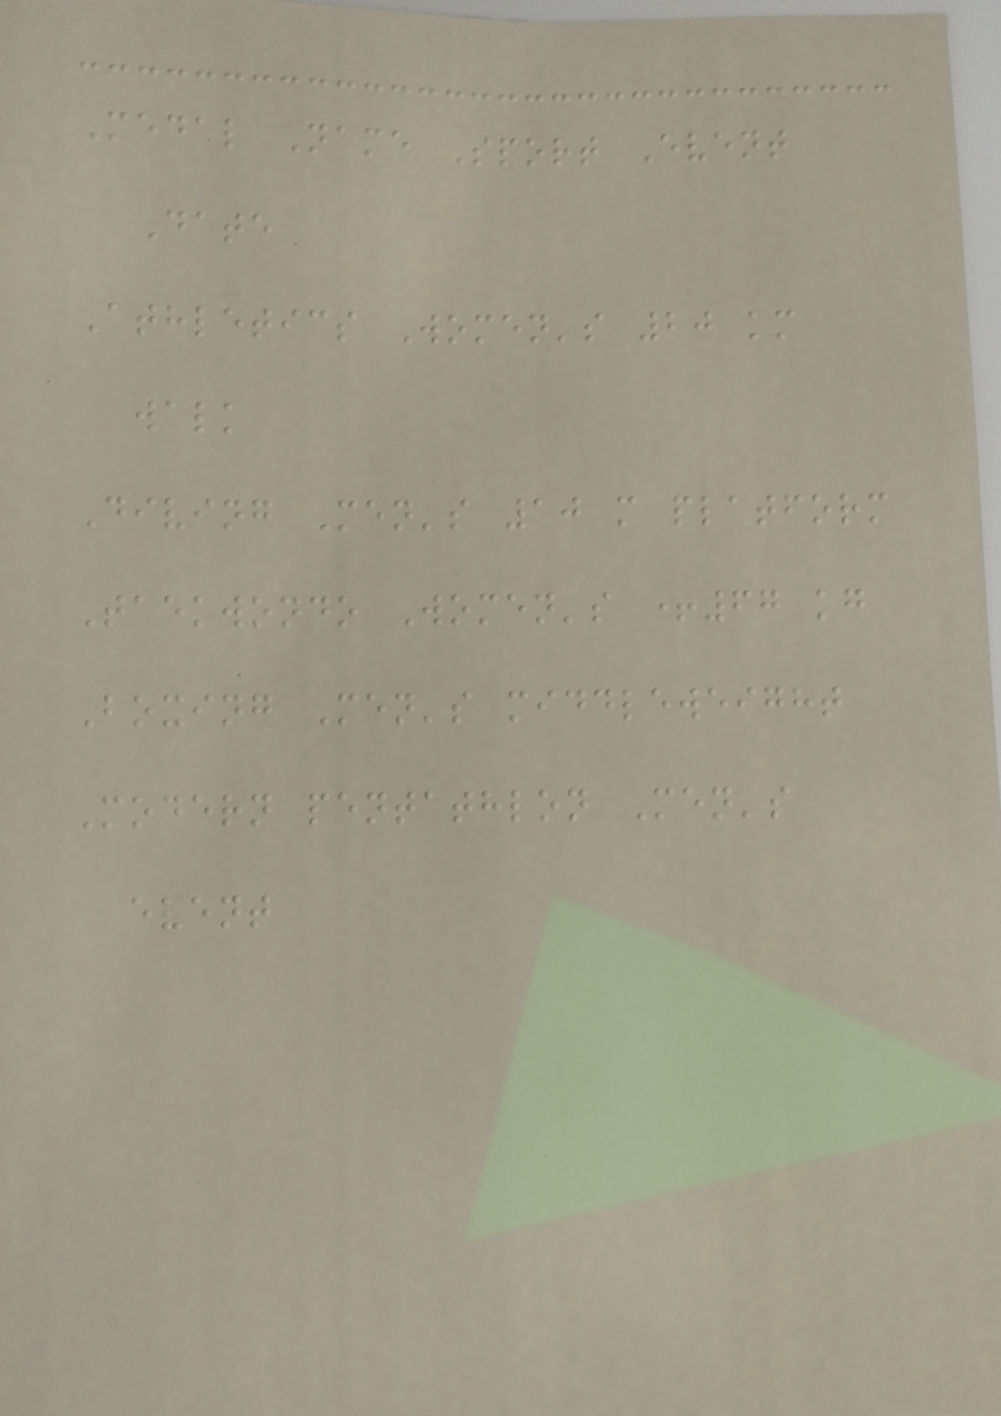Medal Name Sport Event
Date
Athletics Women's 20 km
walk
Diving Men's 10 m platform
Taekwondo Women's +67 kg
Boxing Men's middleweight
Modern pentathlon Men's
event
